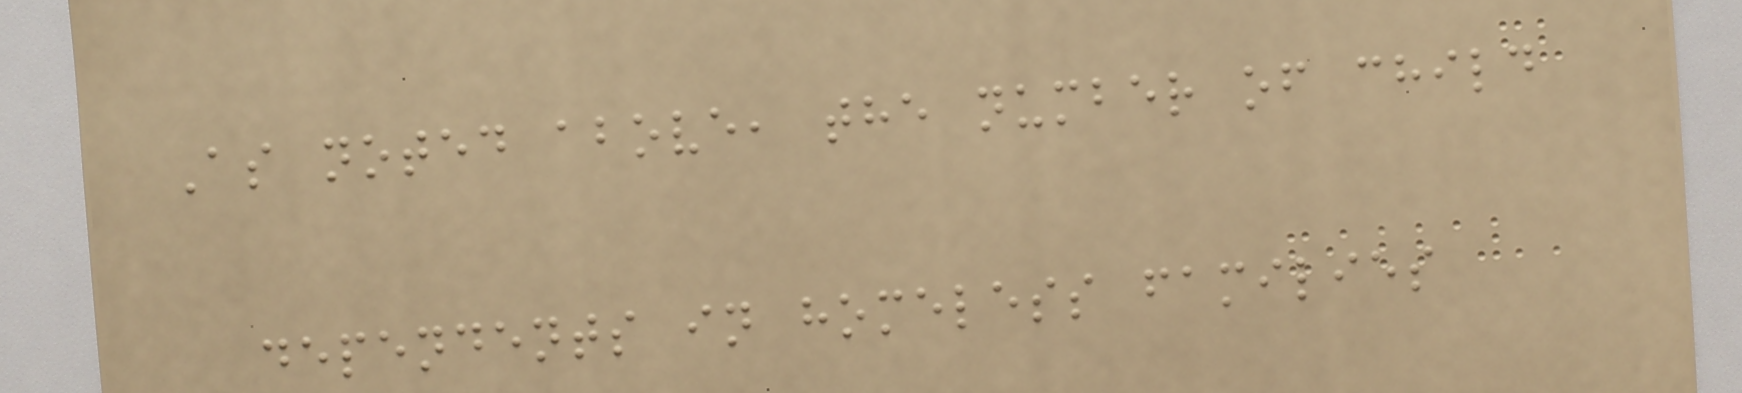As noted above, the number of child
dependents in homeless families
